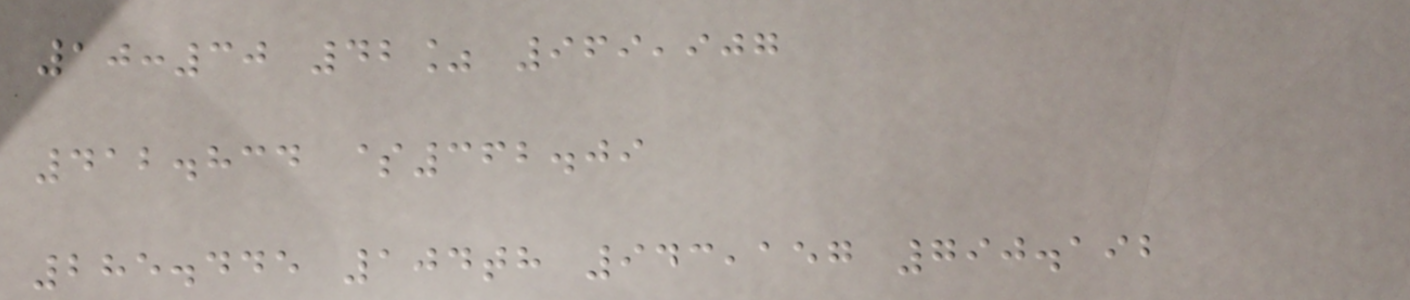10:30 42% 969,907
412.834 $362.09
285.445 104th 943,157 790.192
